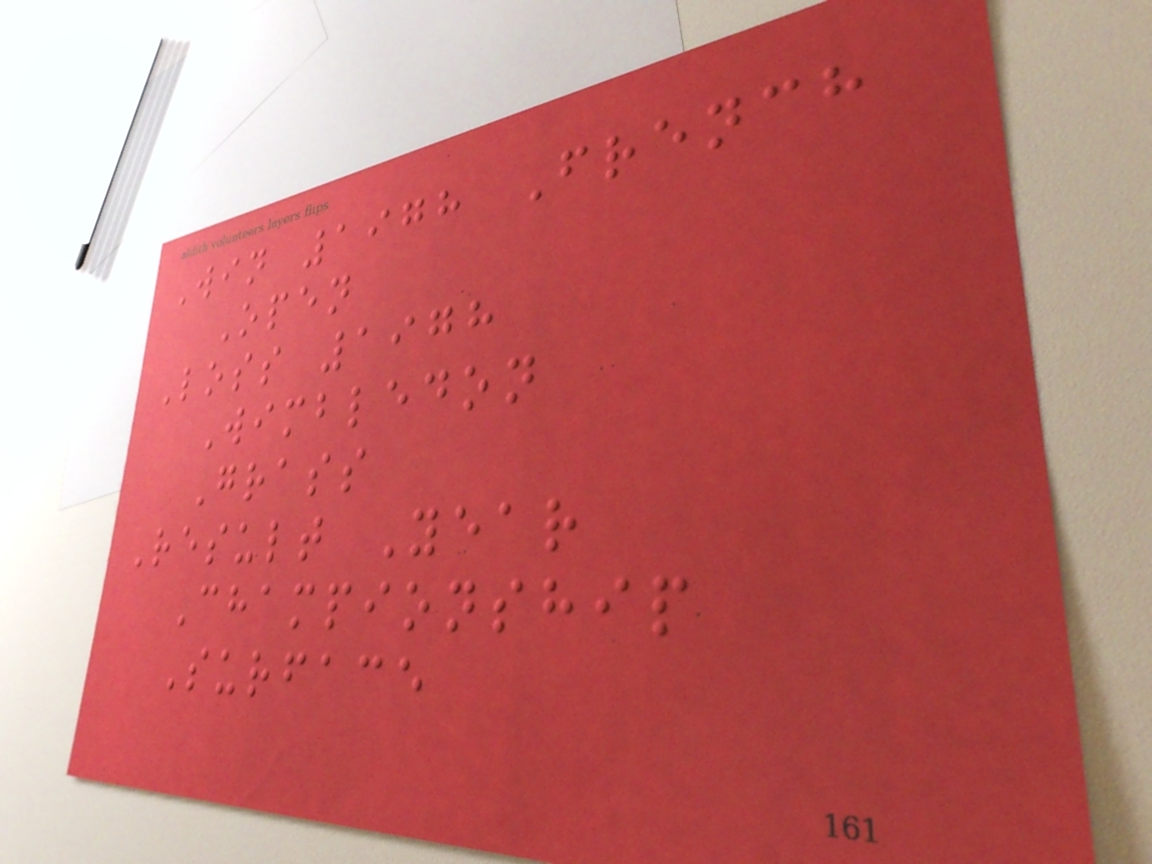Win 1978 French
Open
Loss 1978
Wimbledon
Grass
Result Year
Championship
Surface
